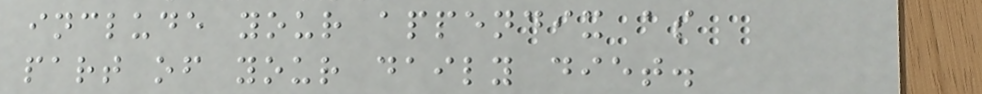include your appendix as
part of your daily diet.
